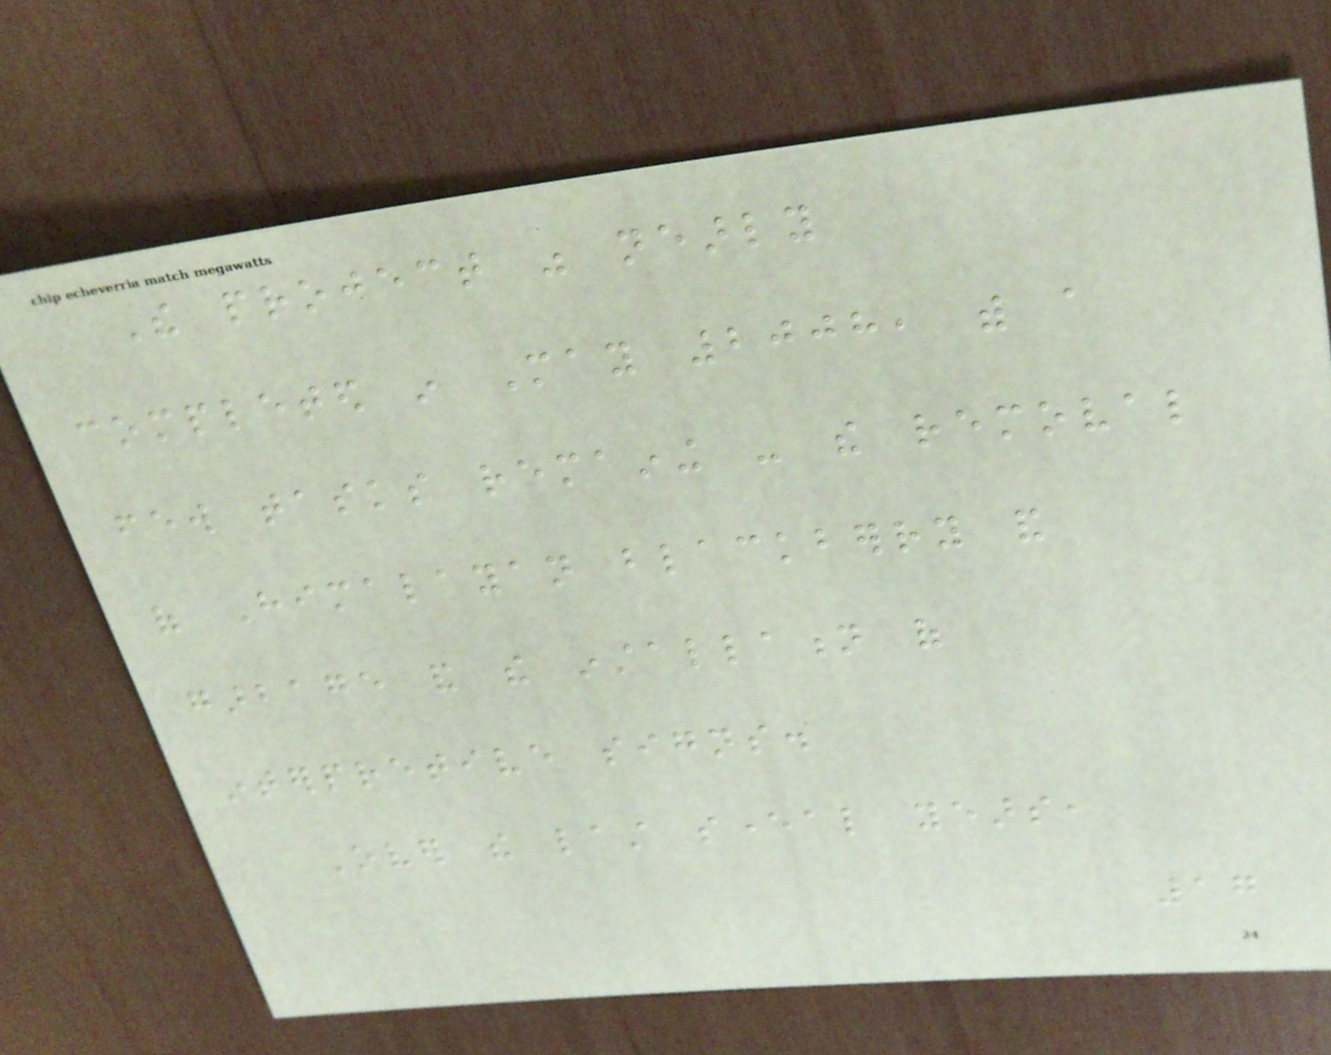The project was nearly
completed in May 2008, with a
few tasks remaining - the removal
of Himalayan blackberry and
garbage and the installation of
interpretive signs.
Over the last several years,
17
